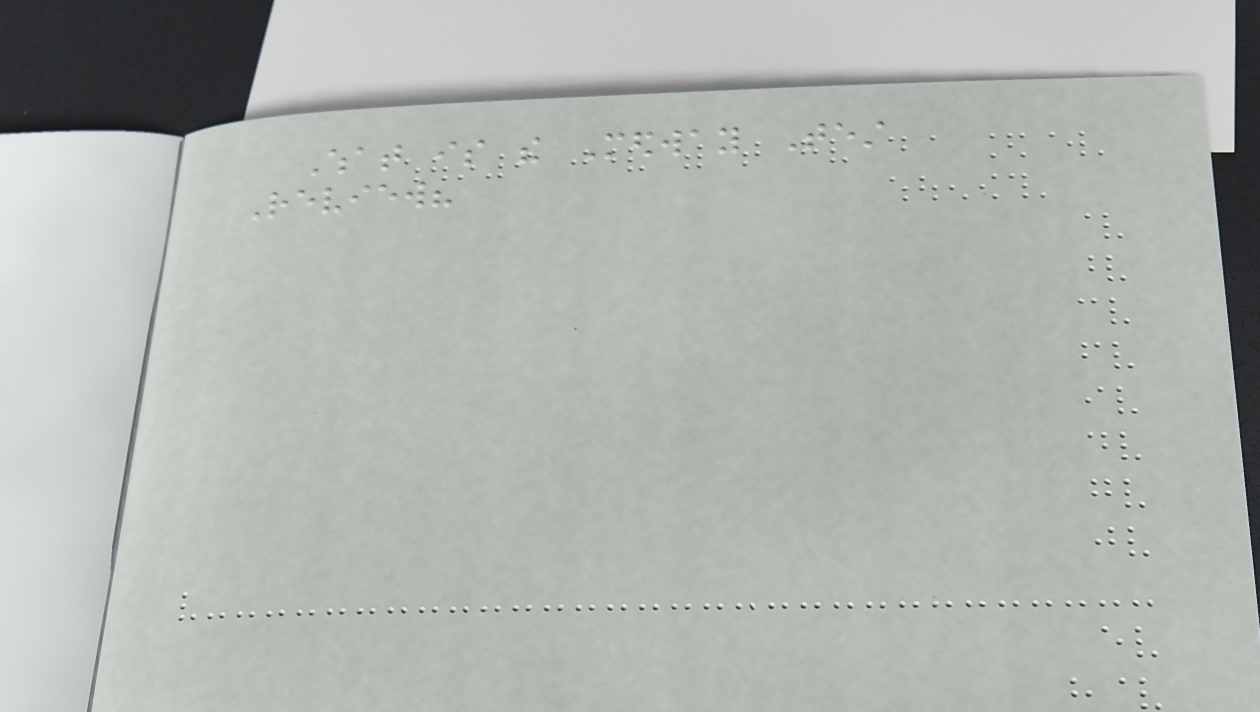What is the Medway Test
Review?
